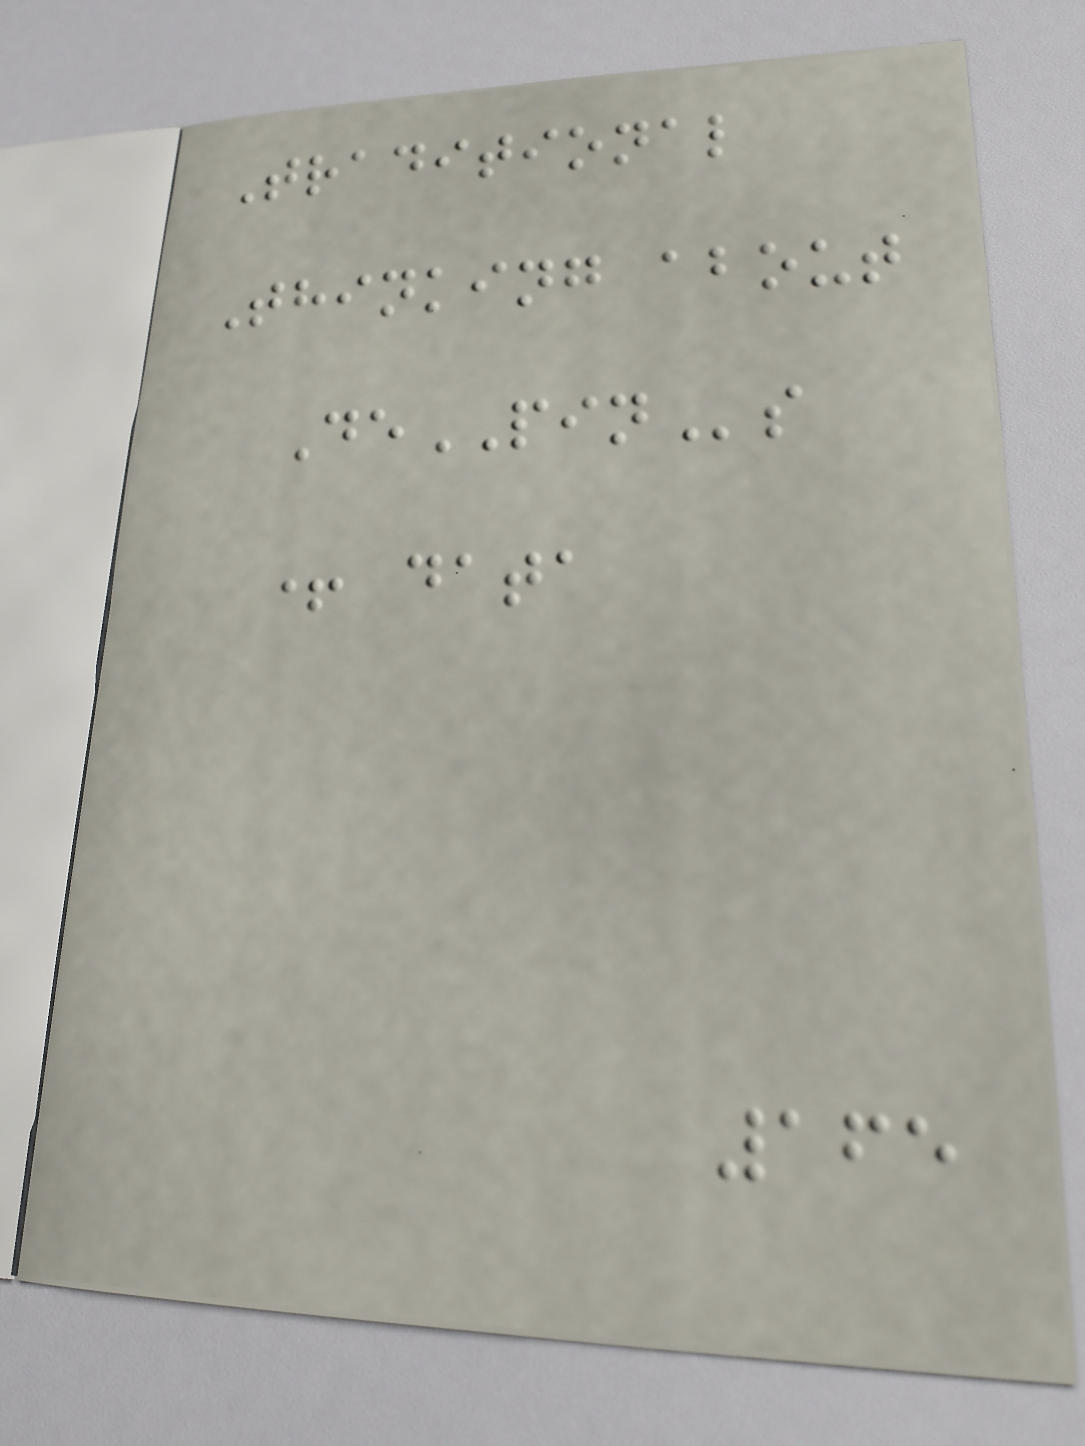Traditional
Thinking about
DePINs
+ data
165
